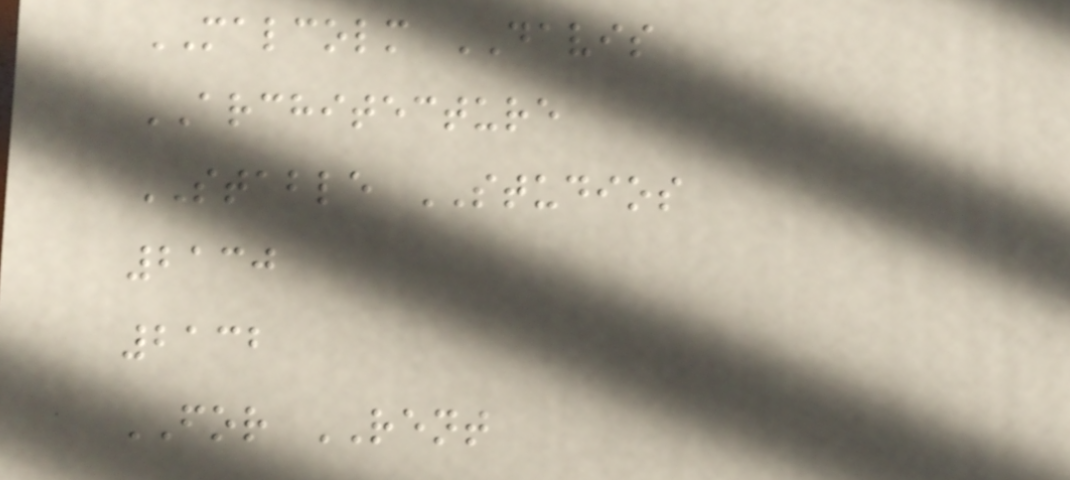MALCOLM DAVIS
ARCHITECTURE
STABLE STUDIOS
2130
2132
FOR RENT
